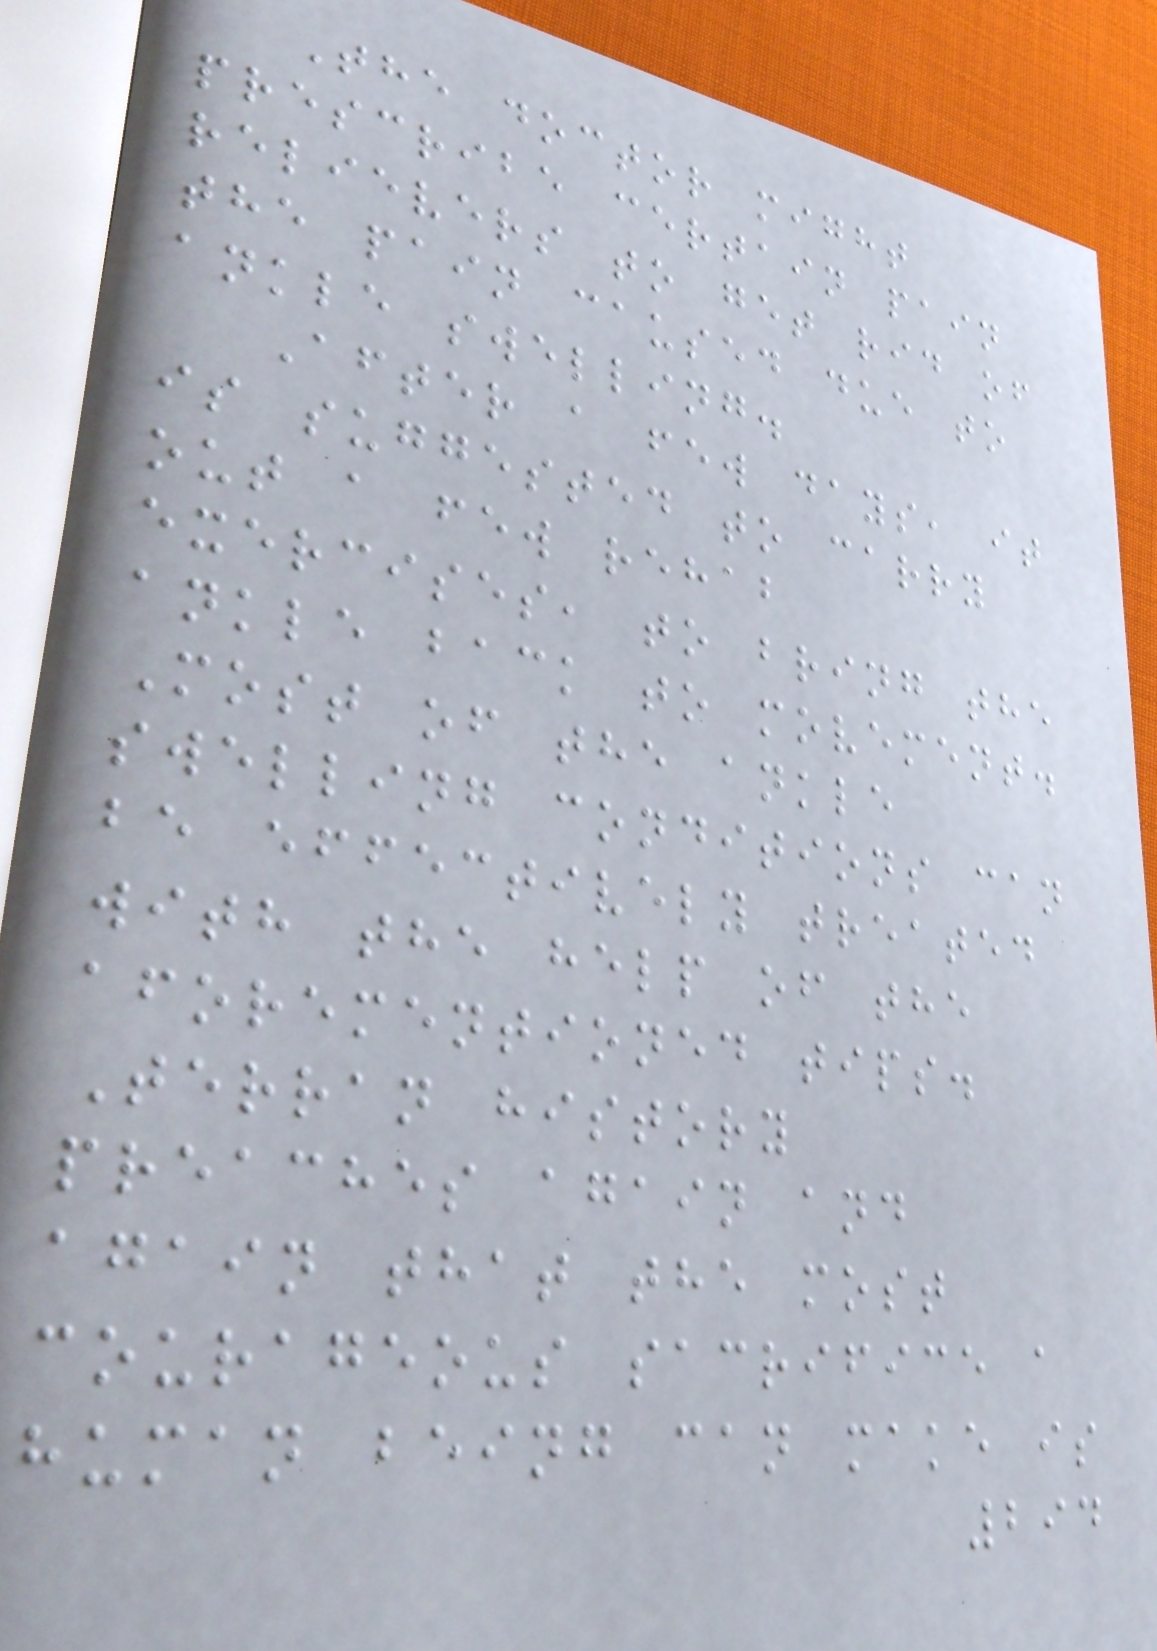The doctor might
prescribe certain pain
relievers to get rid of
the pain caused due to
ankle swelling.
After a few days, it
is suggested to carry
out a few rehab
exercises, to bring the
ankle back to movement.
Most of the ankle
swelling conditions can
be effectively treated
with the help of the
aforementioned tips.
Terran history
preaches again and
again that the most
courageous sacrifice a
human being can make is
294
